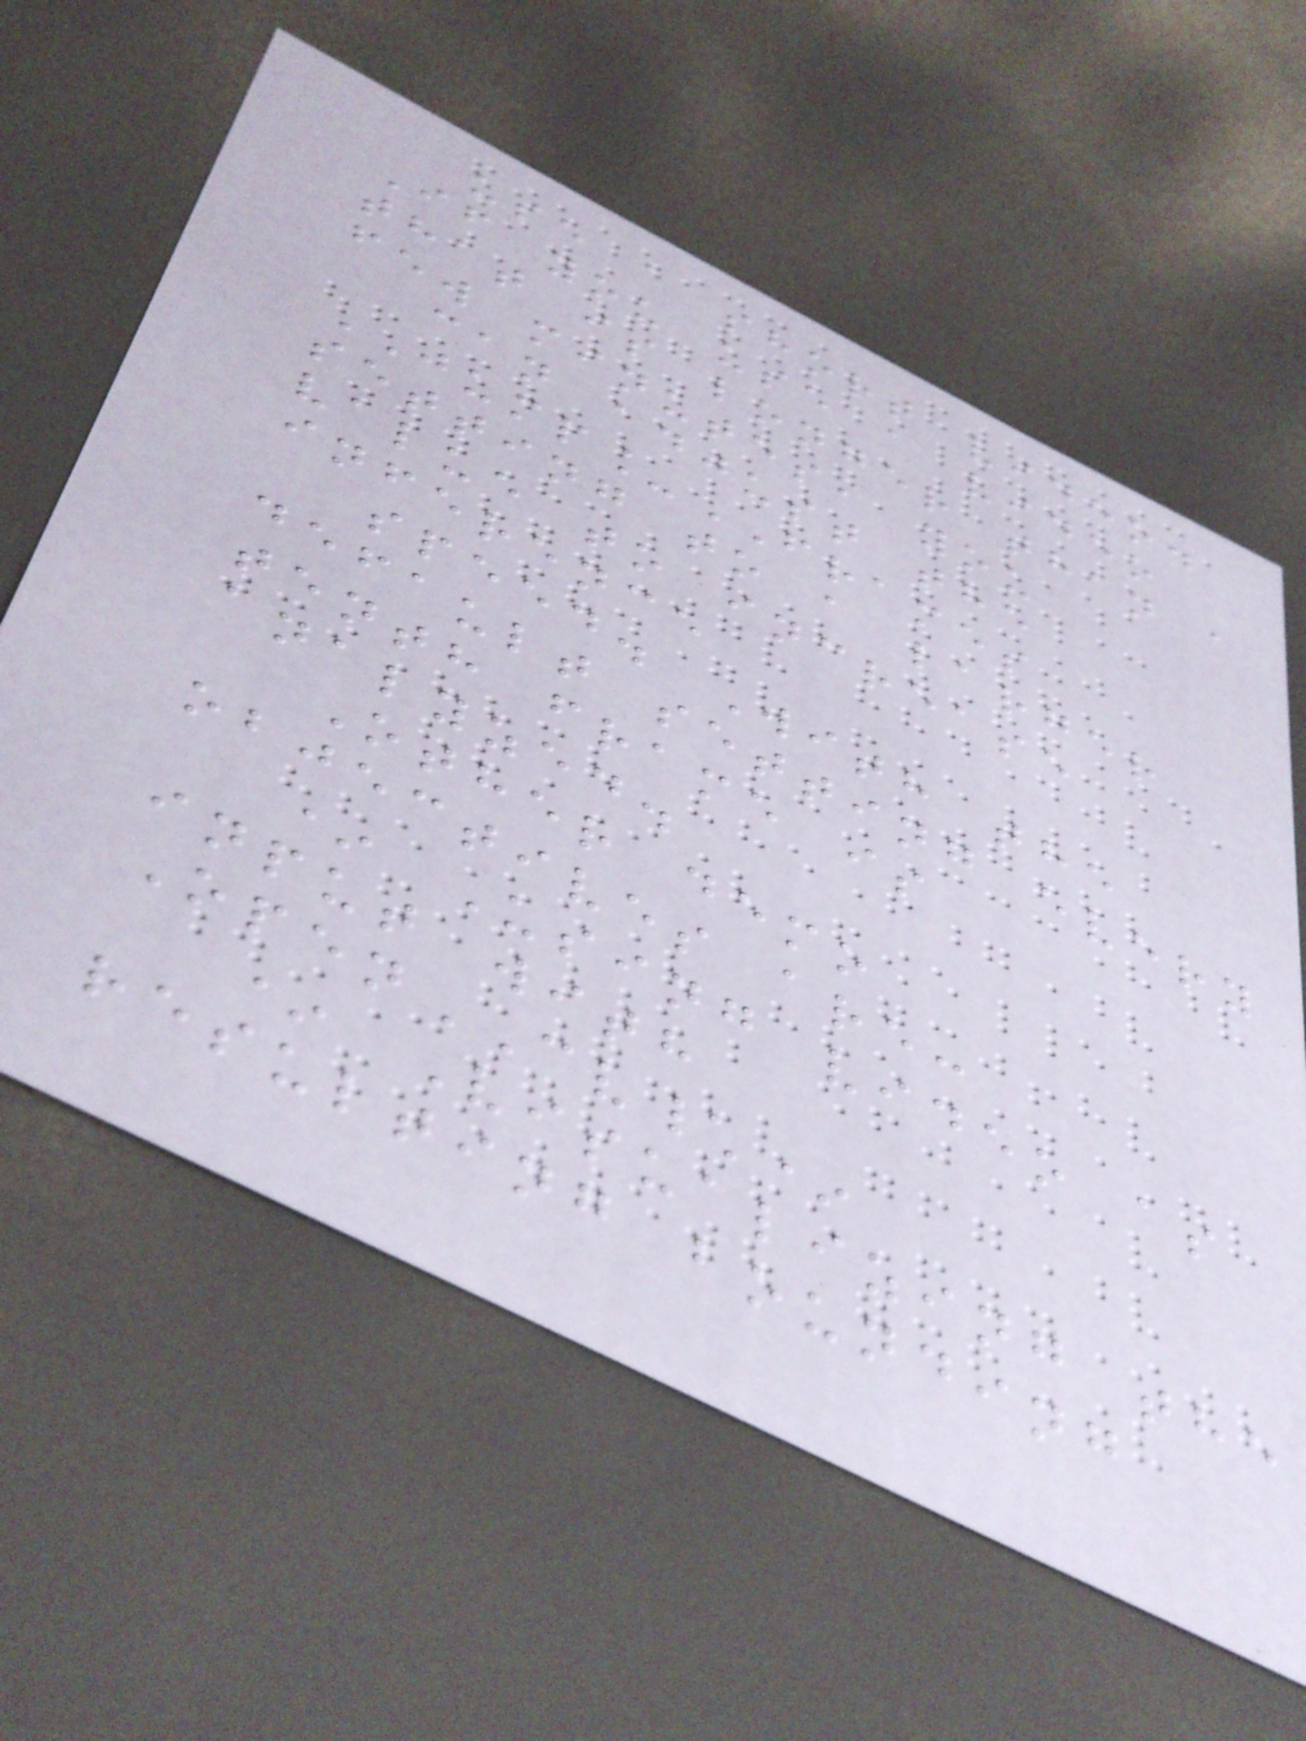use a short video.
If you use a video
that is longer than a
few minutes, you
can adjust the
JUMP_FRAMES
setting to a larger
value to increase
inference
speed. With the
default setting every
tenth frame is
analyzed.
Other demo
objectives are:
* Using video as
input with
OpenCV\*
* Visualizing the
resulting bounding
